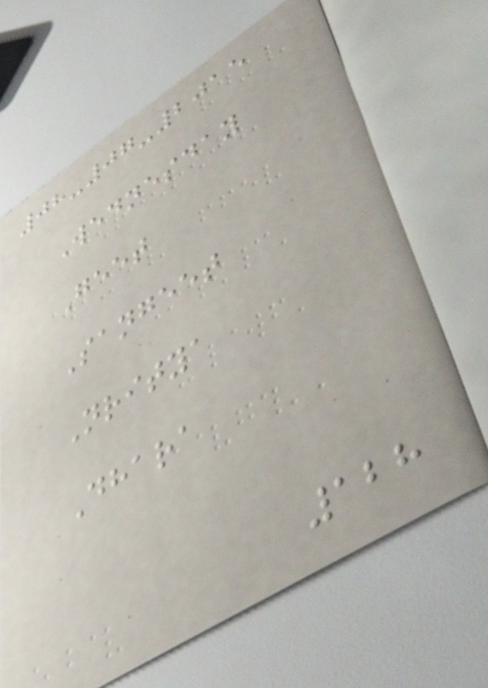08-07-2015
Wednesday
Geet
Sangeet
Nritya
Dhara
128
